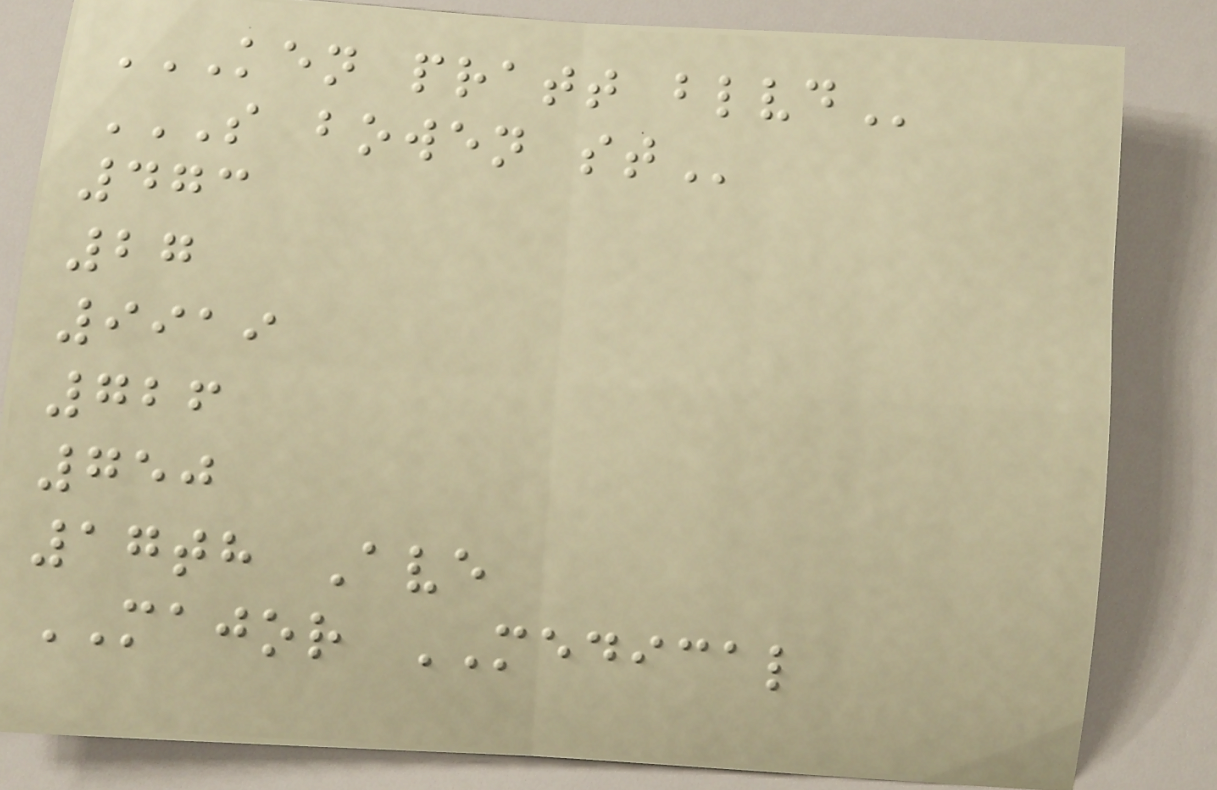KEN PRATT BLVD
S BOWEN ST
473
27
9919
726
750
17th Ave
MAJOR MEDICAL
